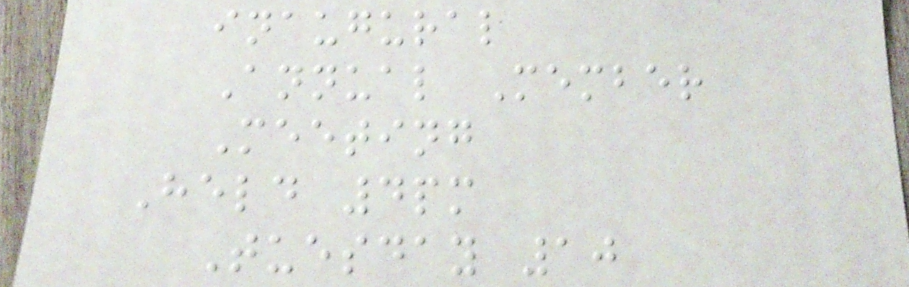inaugural
Annual Member
Meeting
Held 4pm
Tuesday 10
